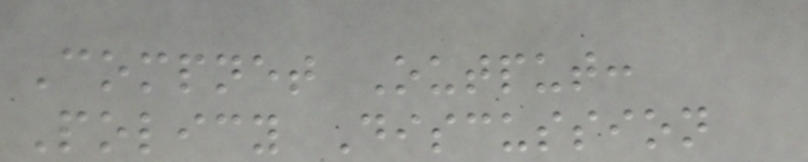Compnet Output:
Policy Discussion
